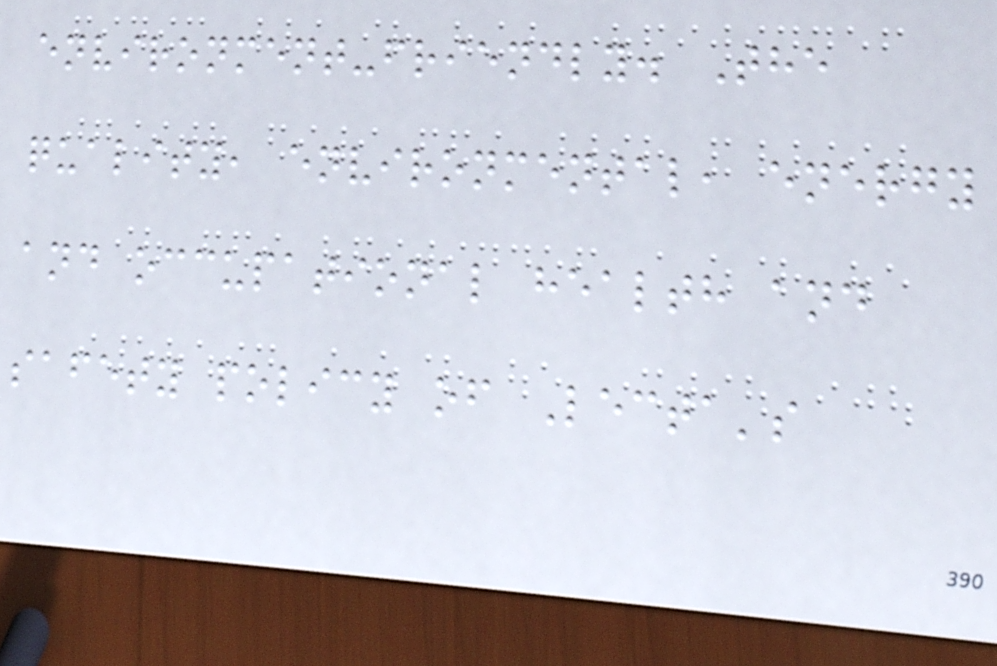environment-friendly. The
quality, environmental, energy
and occupational health and
safety policy of Lecta's
